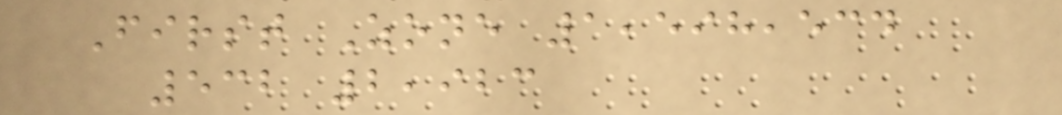First Zone 1,598,534
532 2,923
